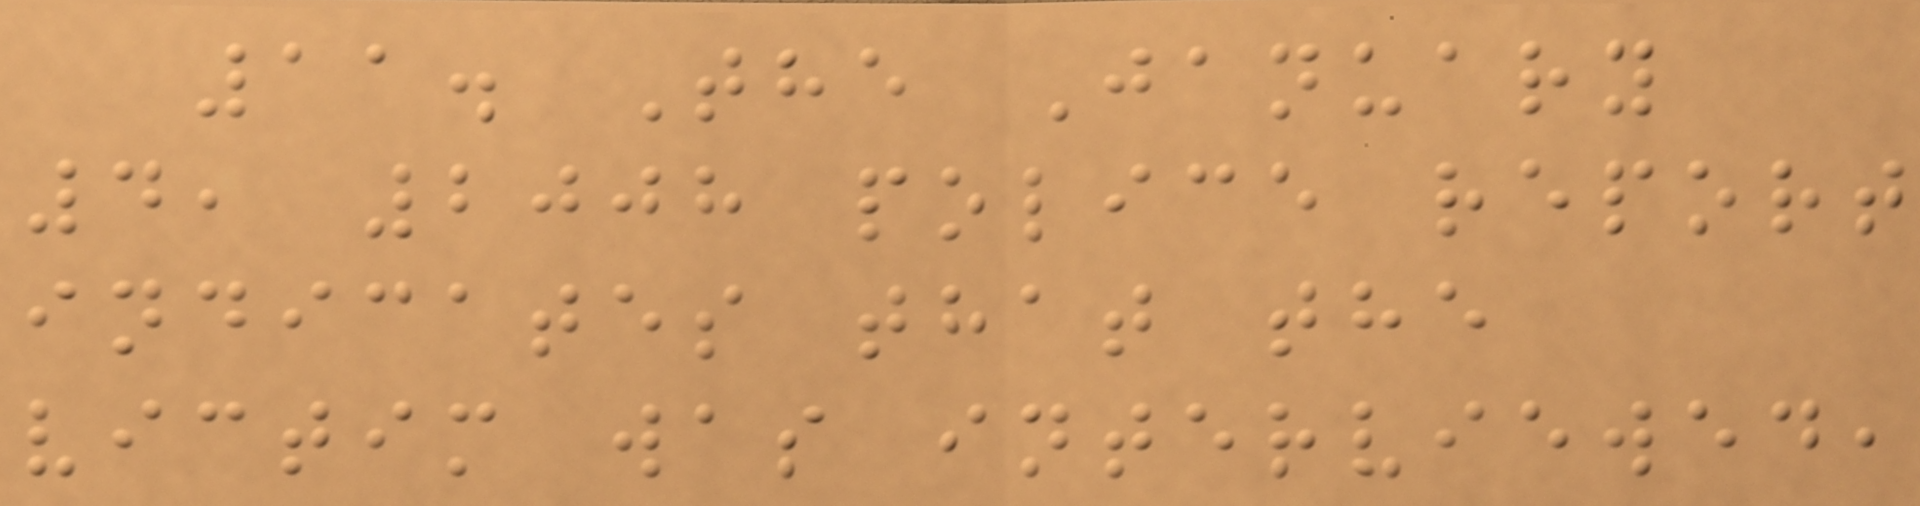11. The January
4, 2008 police report
indicates that the
victim was interviewed,
